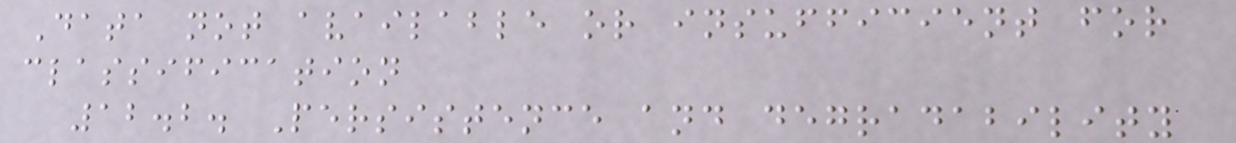Data not available or insufficient for
classification
12.2. Persistence and degradability
